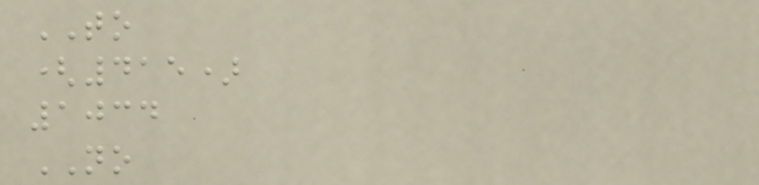TO
(415)
1034
NO
